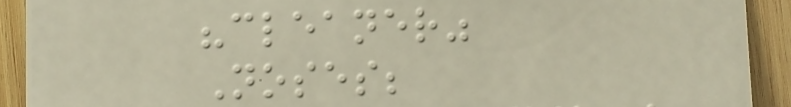"cleaner"
Noses;
